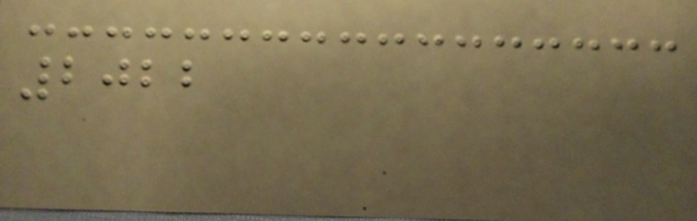2022
